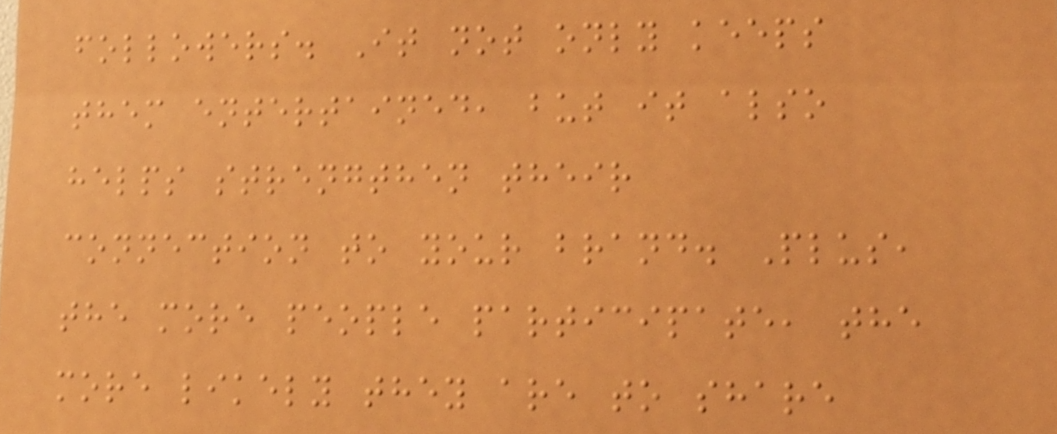followers. It not only keeps
them entertained, but it also
helps strengthen their
connection to your brand. Plus,
the more people participate, the
more likely they are to share
